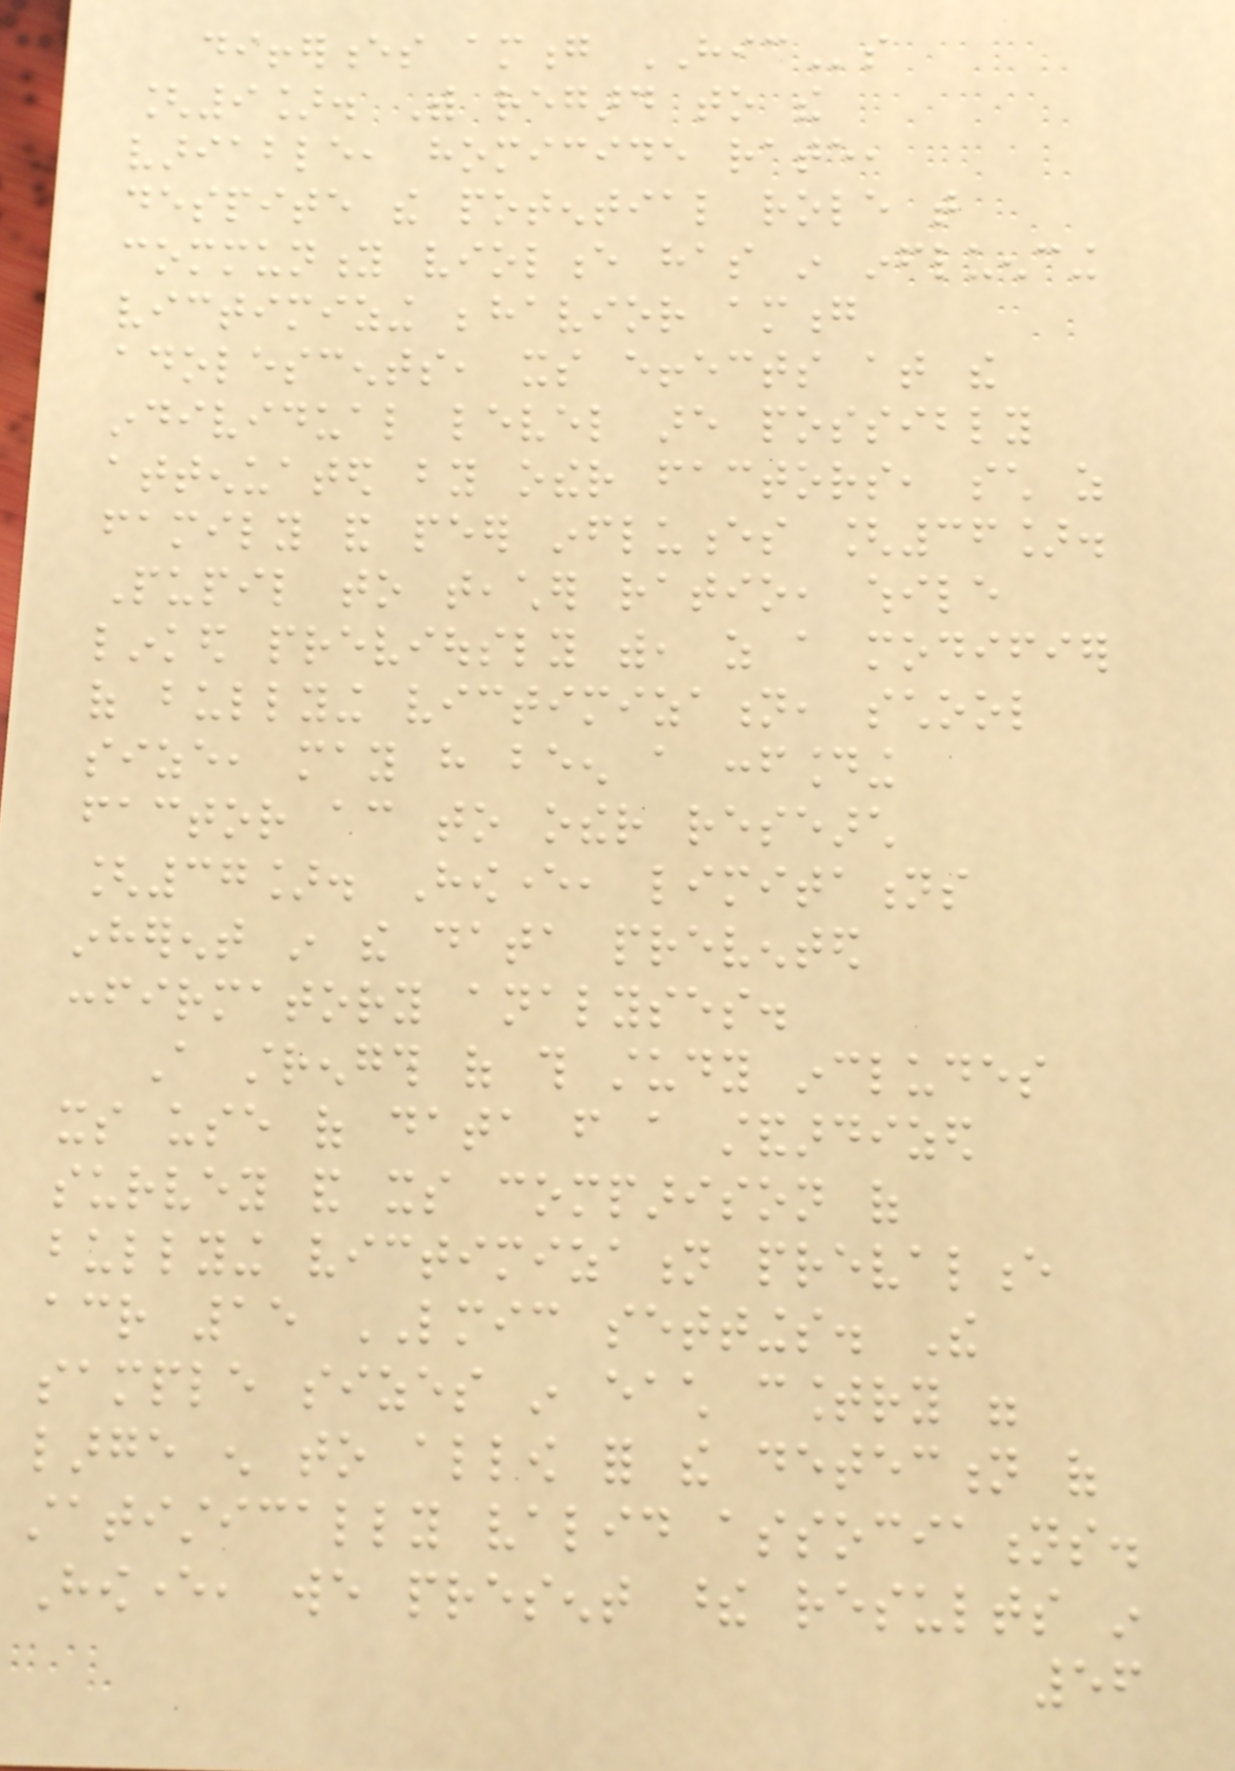differences among HICs
[9]. With regard to the
variable, homicide rate,
despite the potential role that
community violence has in influencing
victimizing behavior among
adolescents, its effects at the
individual level are possibly
attenuated by other factors, such as
family and peer influences [36].
Pupil to teacher ratio, while
linked previously with, as a modifier
of bullying victimization, school
size, may have been a confounding
factor according to other research
[37]. However, limitations
inherent in the data prevented
confirmatory analyses.
A strength of this study includes
its use of data from a standardized
survey and its comparison of
bullying victimization prevalence
across 15 LMIC settings. The
sample sizes in each country were
large enough to allow for the detection of
statistically valid associations.
However, we present these results in
56
